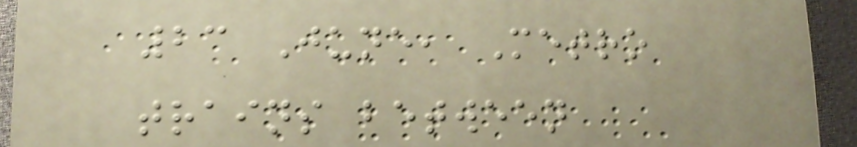23 June, Metro
trains between
